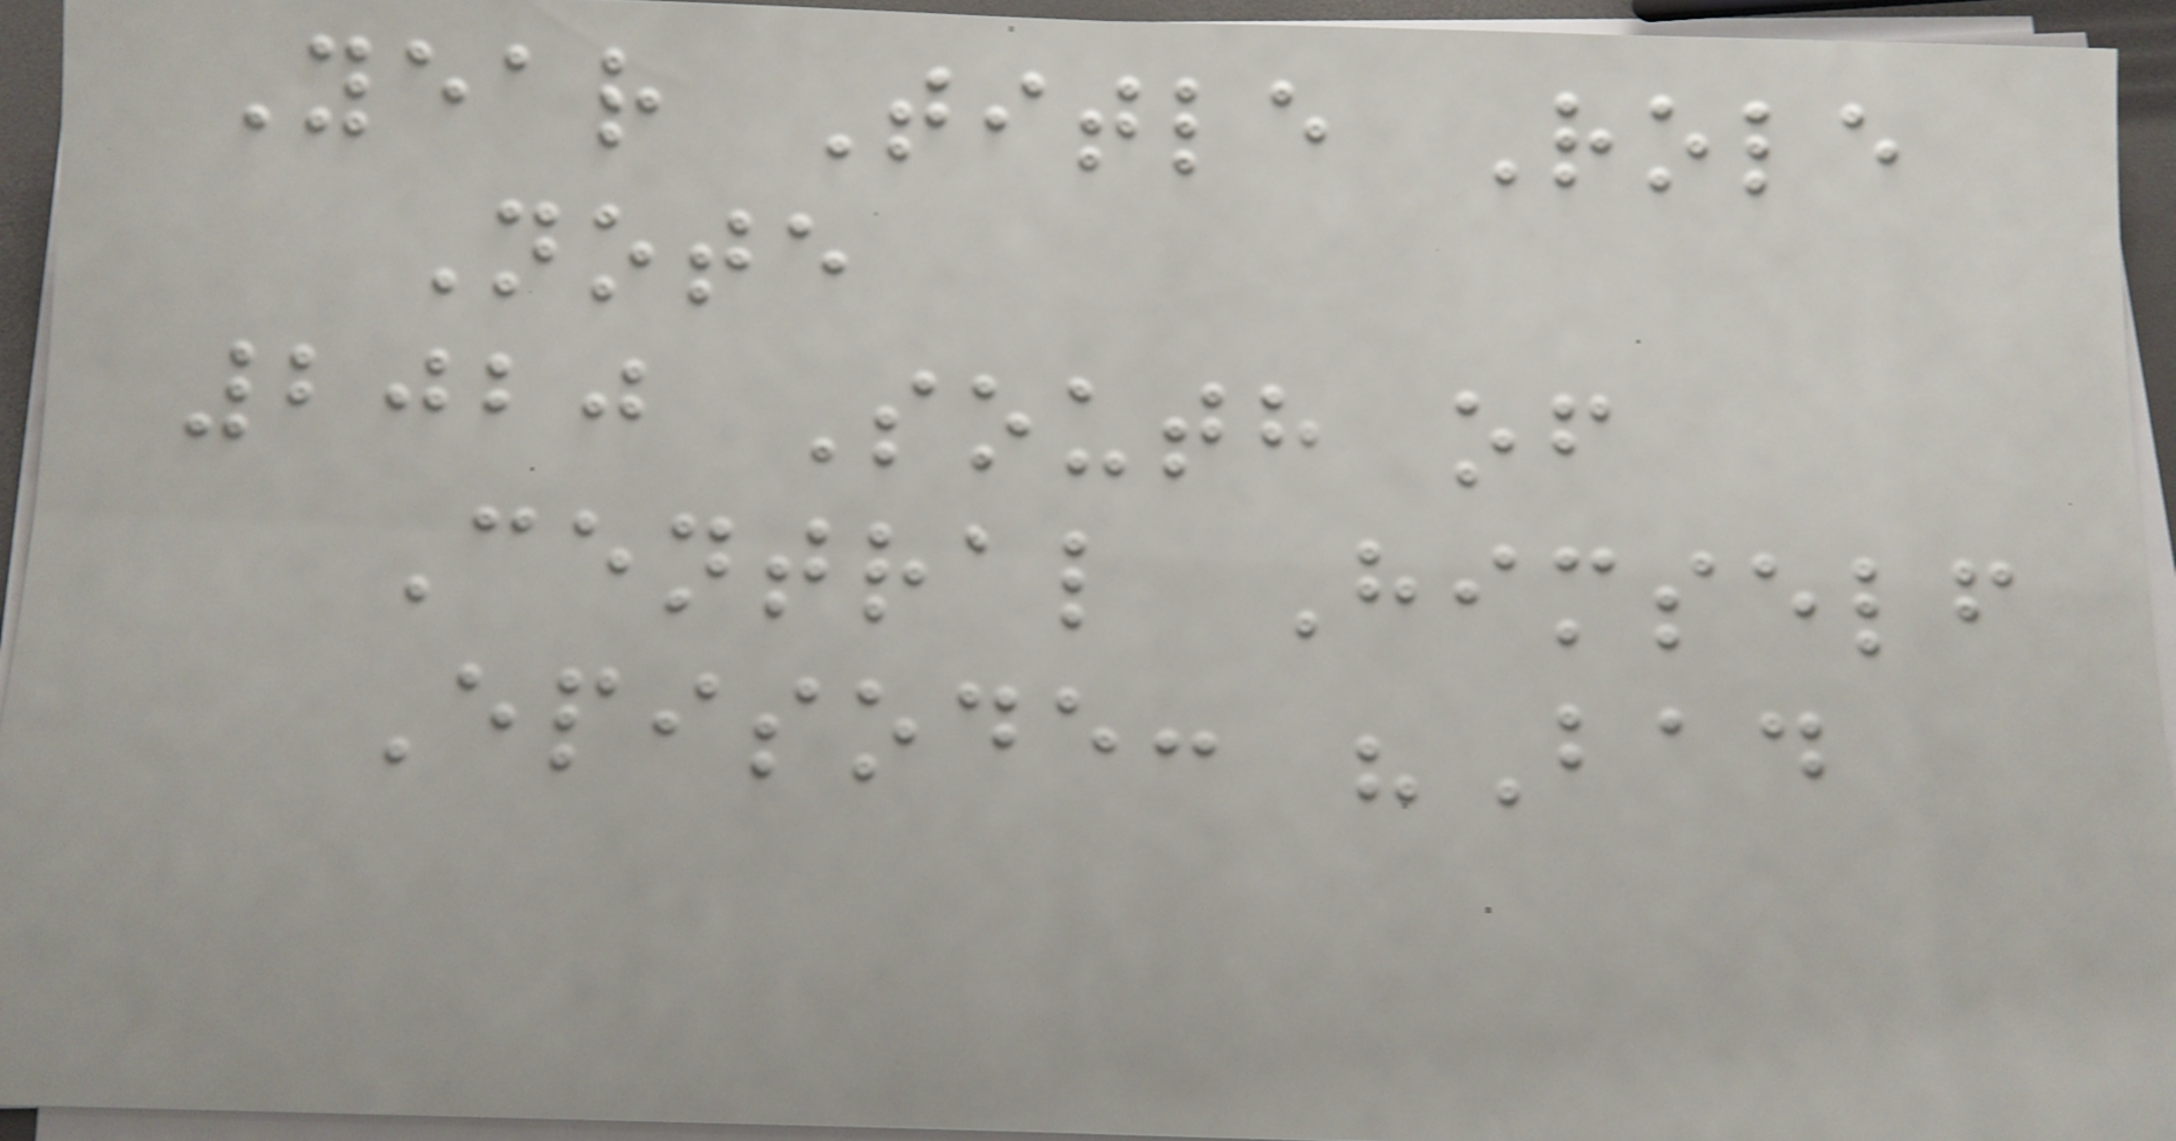Year Title Role
Note
2020 South of
Central Himself
Episode: "Bad
